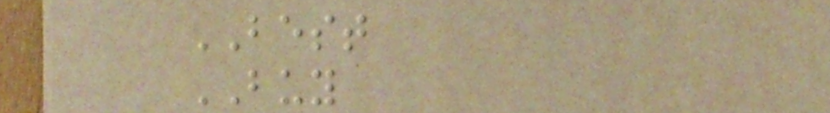BEST
BUY
